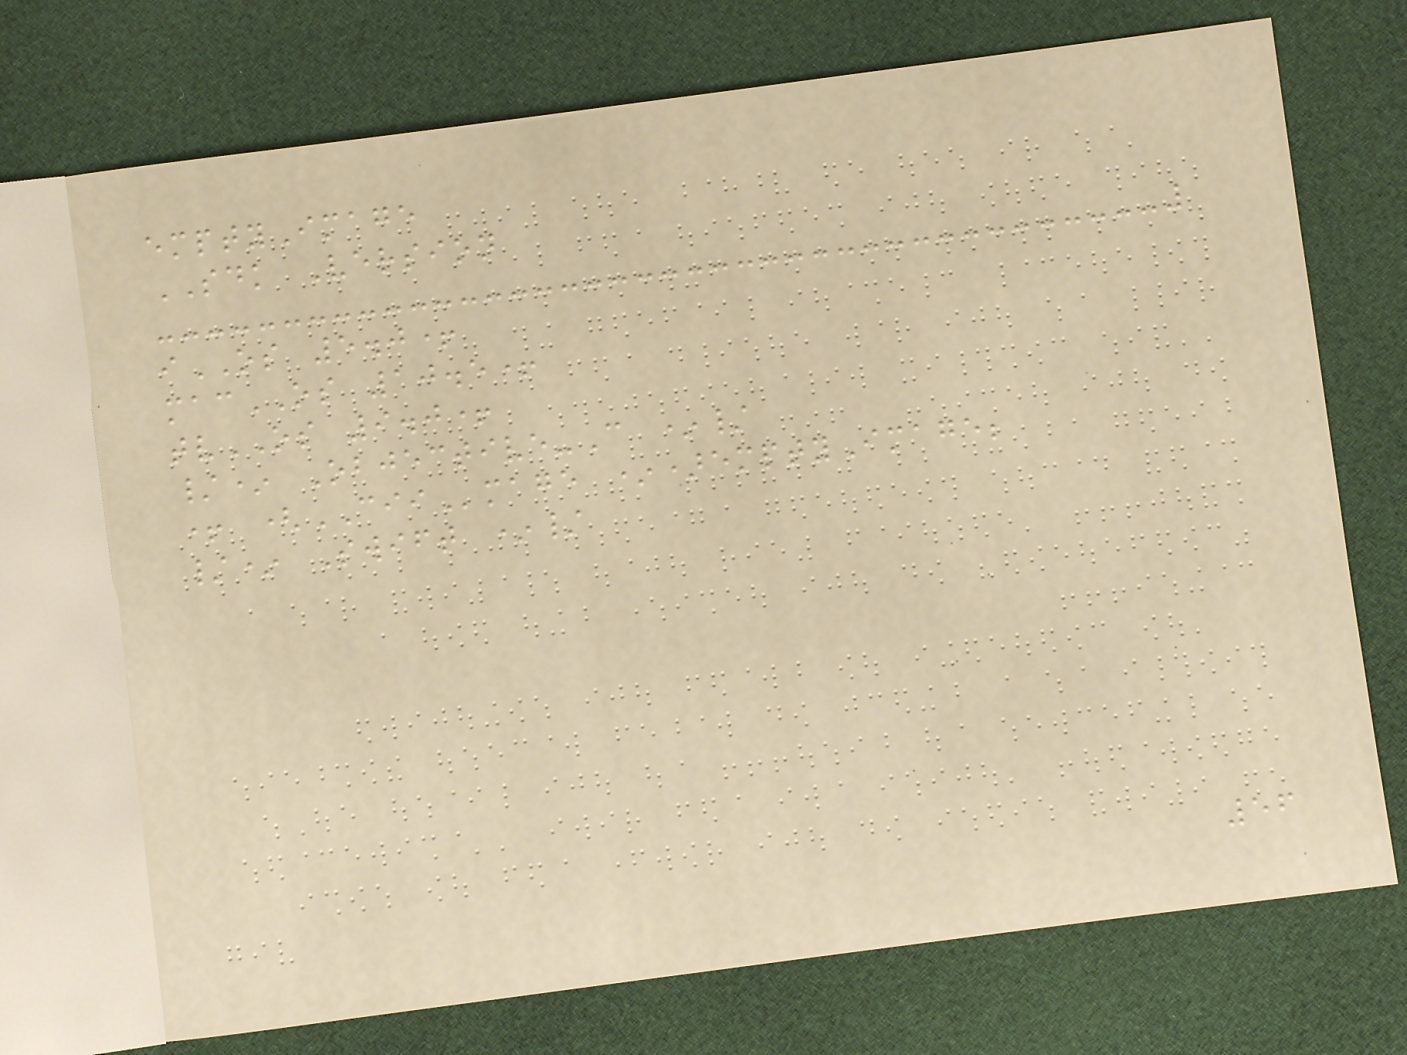emptyImage
SDK Version
iOS 5.0+
macOS 10.5+
tvOS 9.0+
/* Objective-C */
+ (CIImage *)emptyImage;
/* Swift */
56
